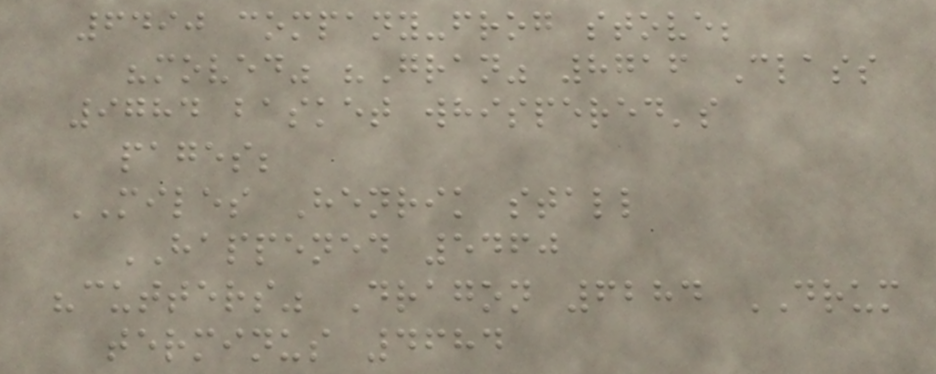6490 company-frog stove;
"moved" "Gran" 8716 Class
9784 basket whispered's
pages;
MILES Henrik stall
HAPPENED 5460
"cutters" Dragon 6284 DRUM
terminus 4684
